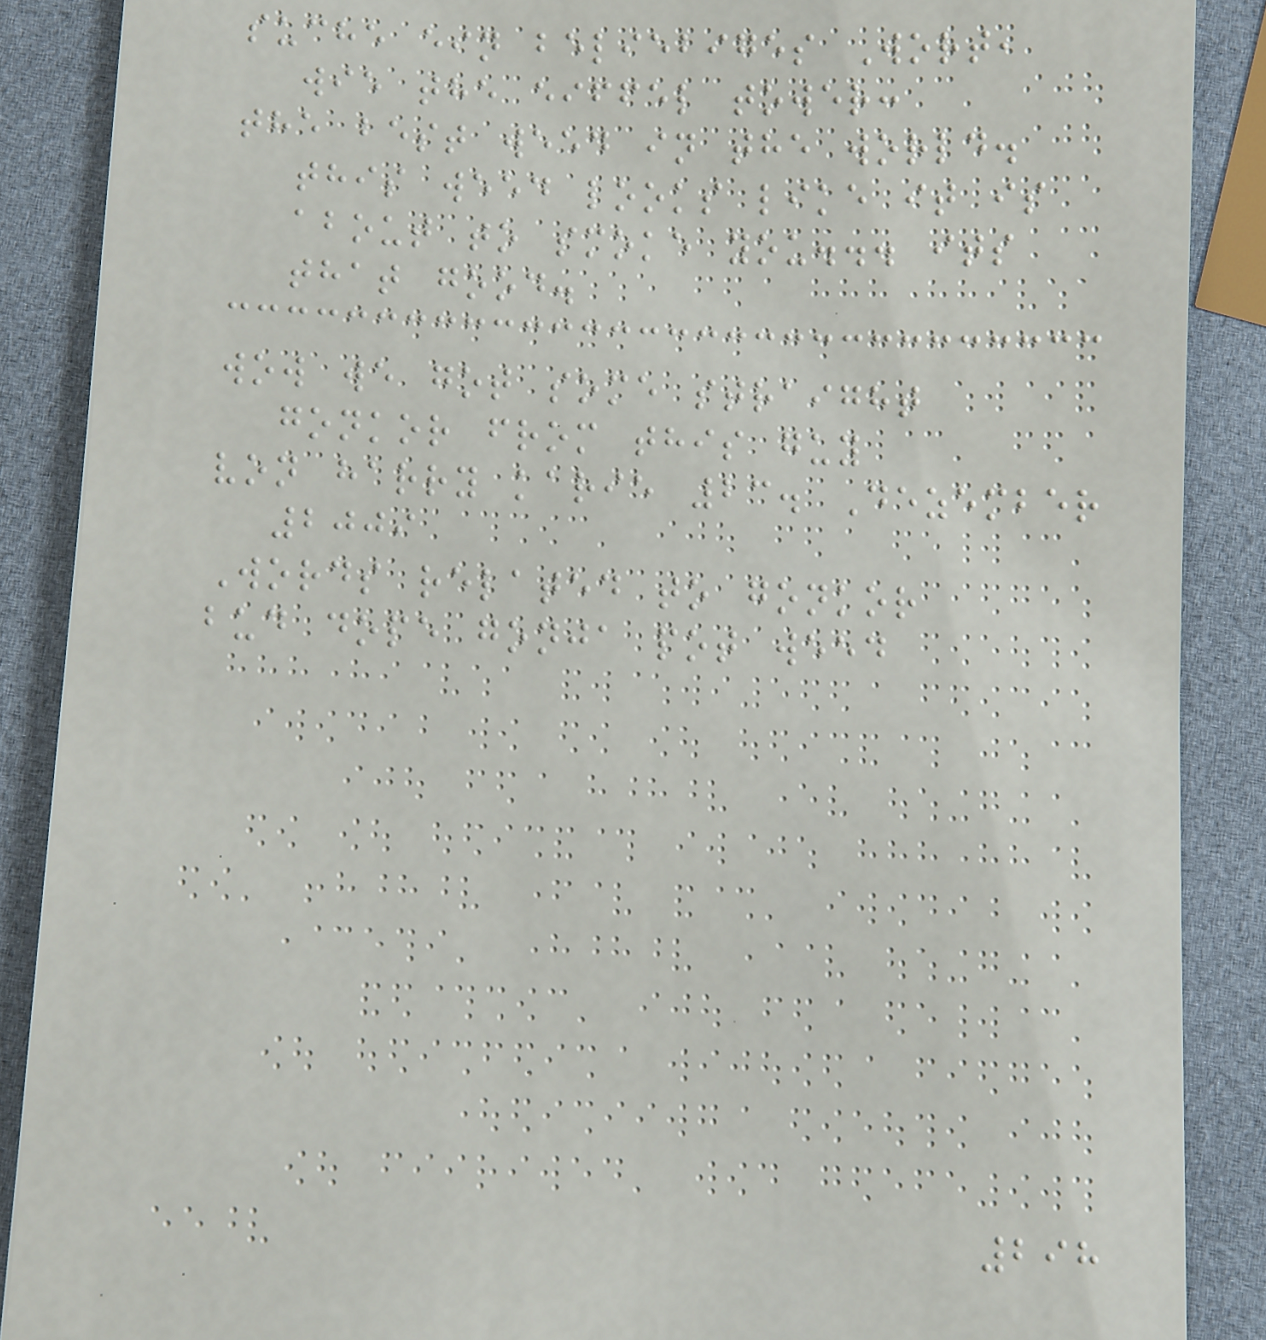suche ein beliebiges Wort,
wie the eiffel tower:
the best weed in the world.
this weed looks like it is
about to smoke you... its
that good.
wow we got some straight
gonkor from this guy
von harry karie 23. Dezember
2009
Words related to gonkor
bud dope gonja pot weed
298
